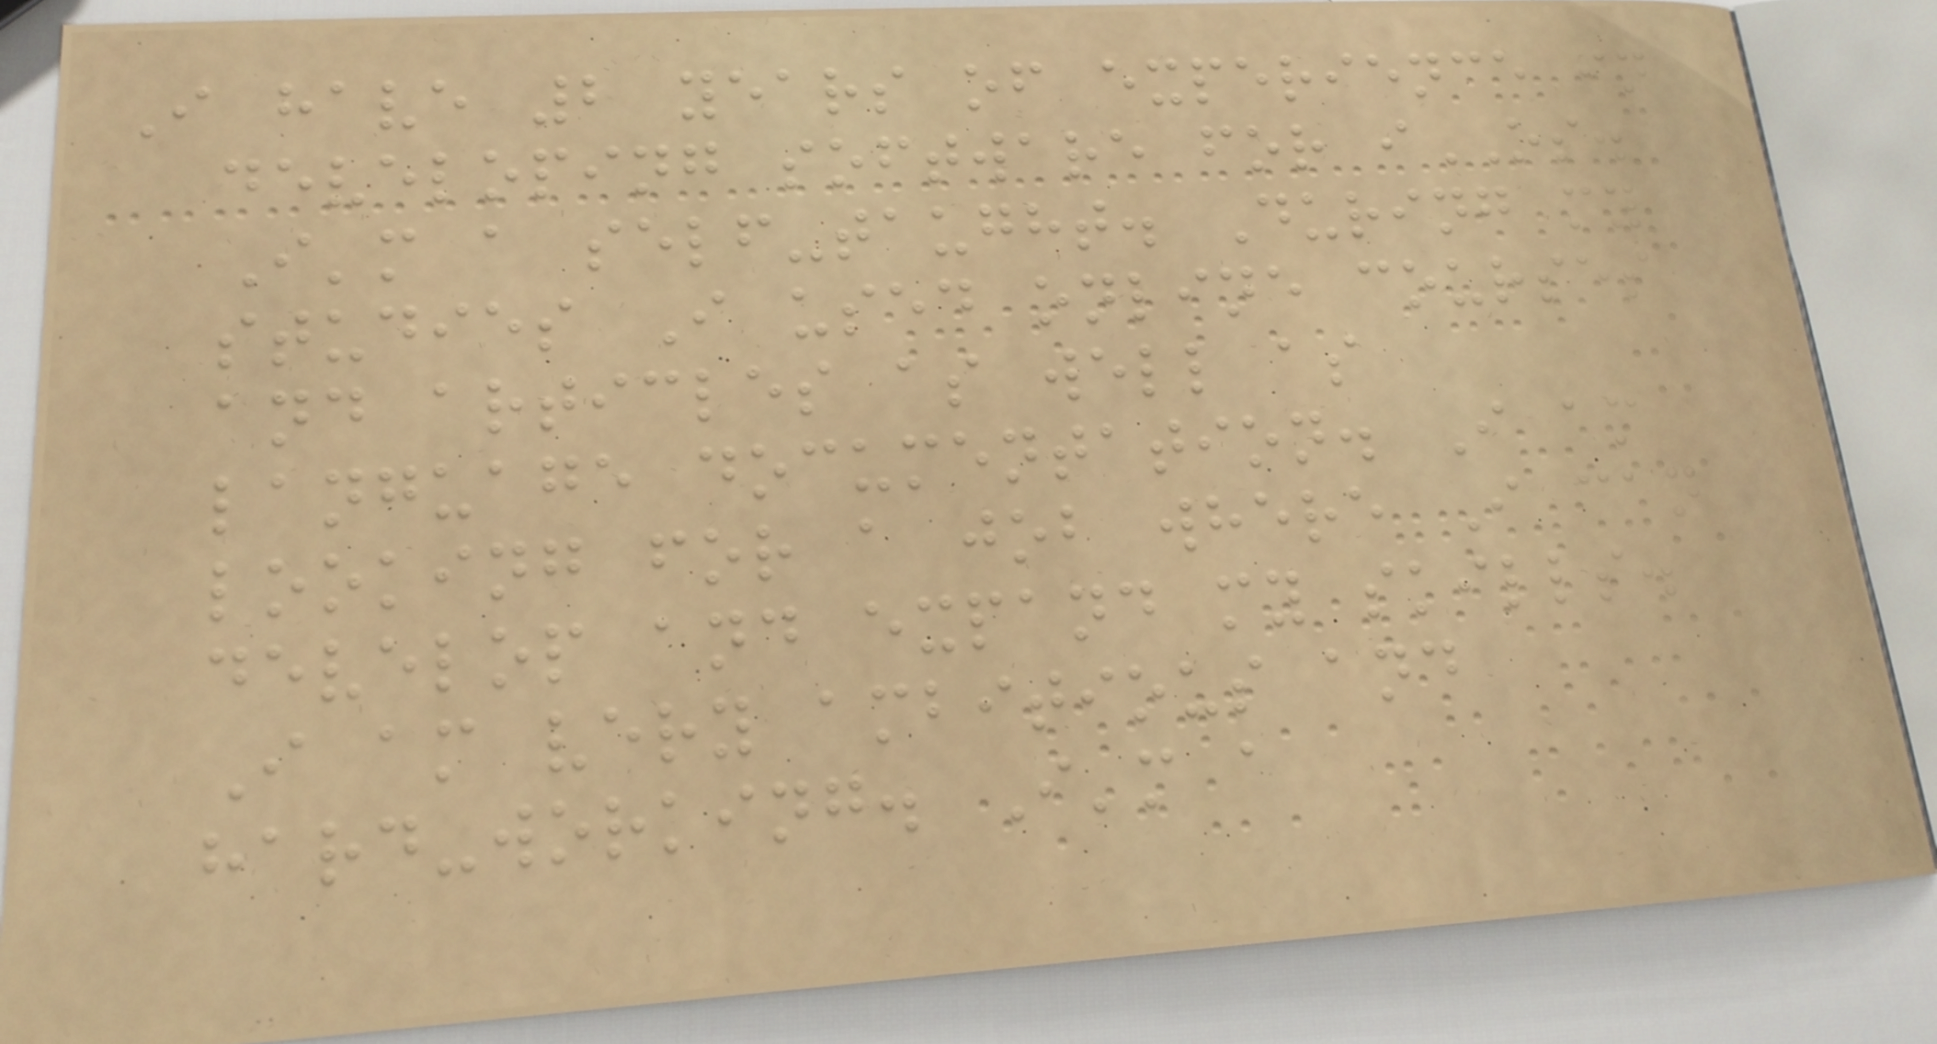I have 2 years of experience in
developing software for iOS.
I'm a self-taught. During my
studies I used online courses
and articles as well as
language documentation. I am
looking for a job where I can
develop and expand my skills.
I am very ambitious and
hard-working. I'm a
